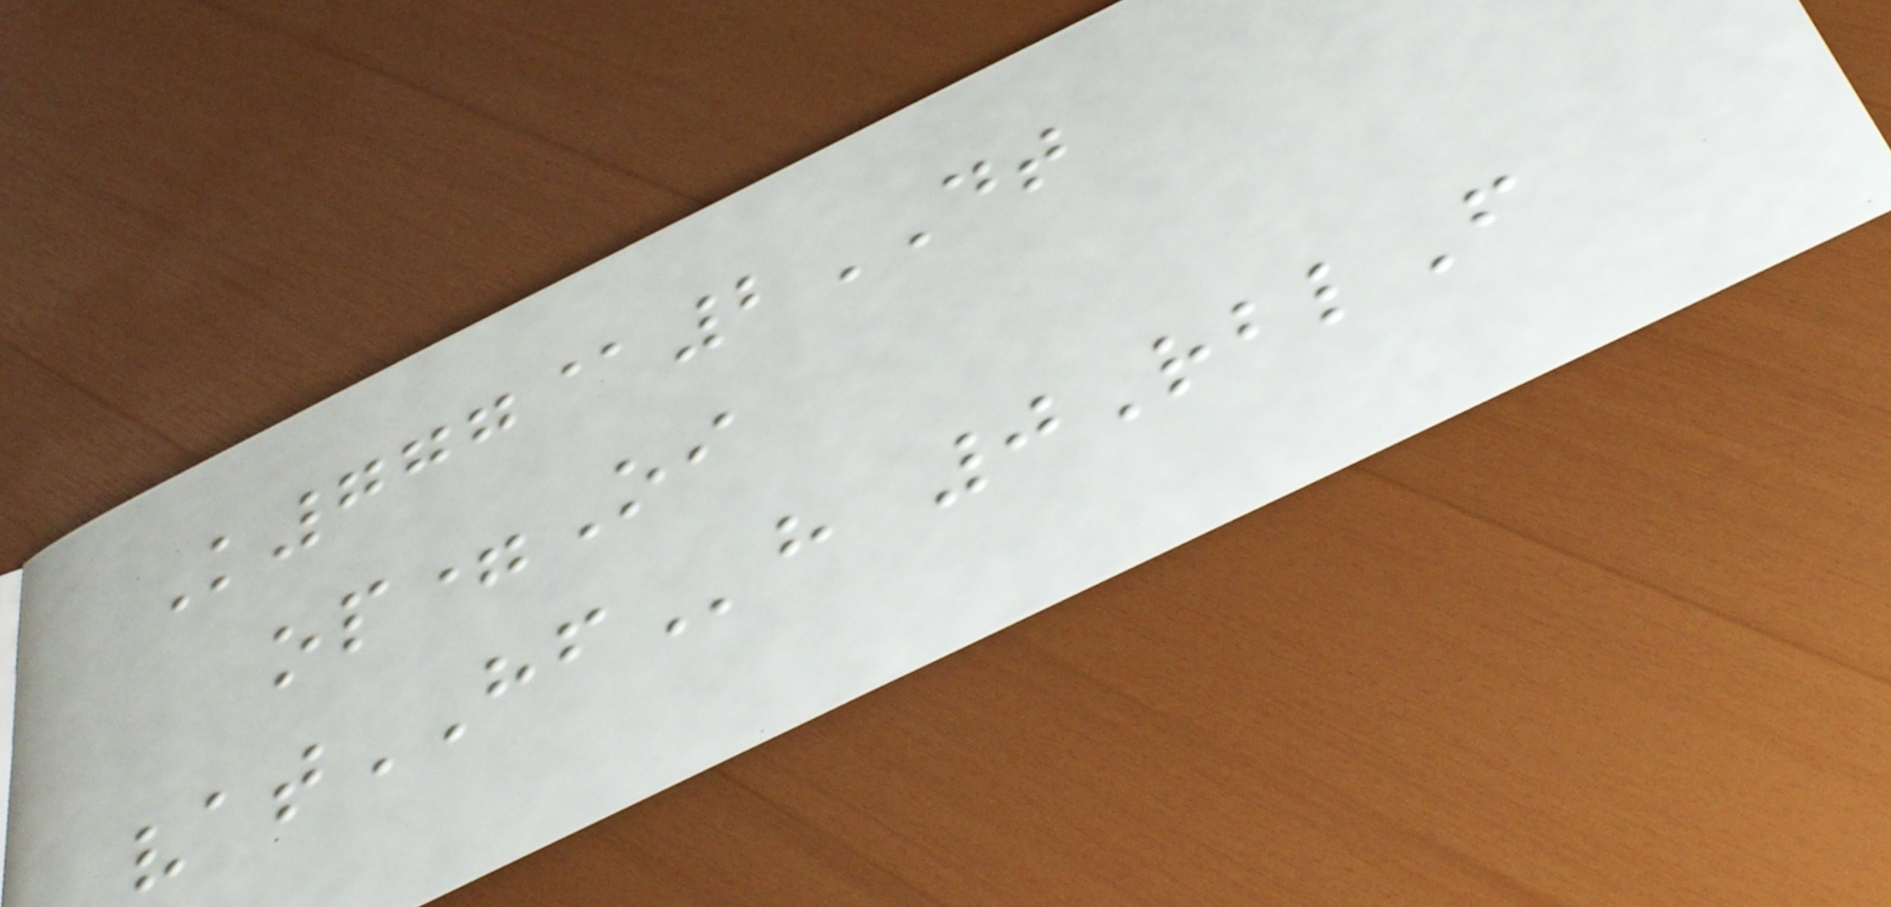K777@2DT
op=Oi
vatHFh 0RblF
